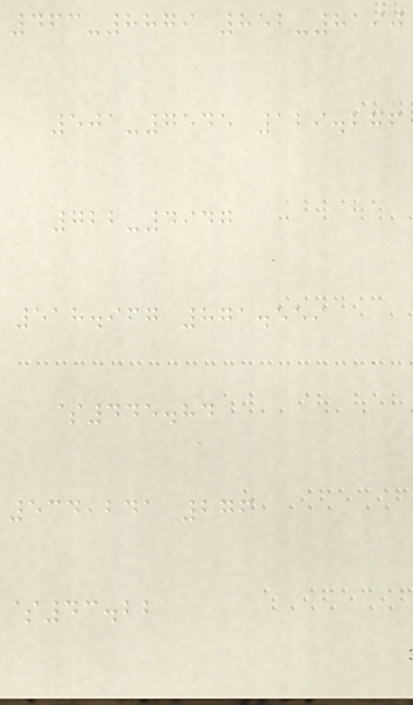463-8879 852-8190
501-7545 129.286
722-4947
518.967 871.559
$445.84
534,241 276
$43.22
